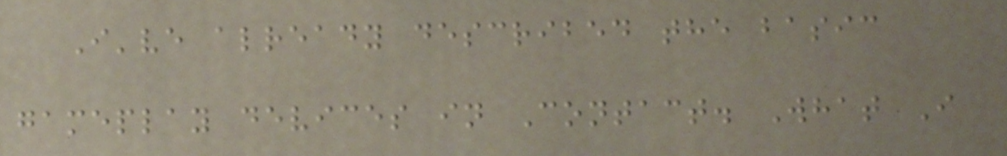I've already described the basic
gameplay devices in Contact. What I
